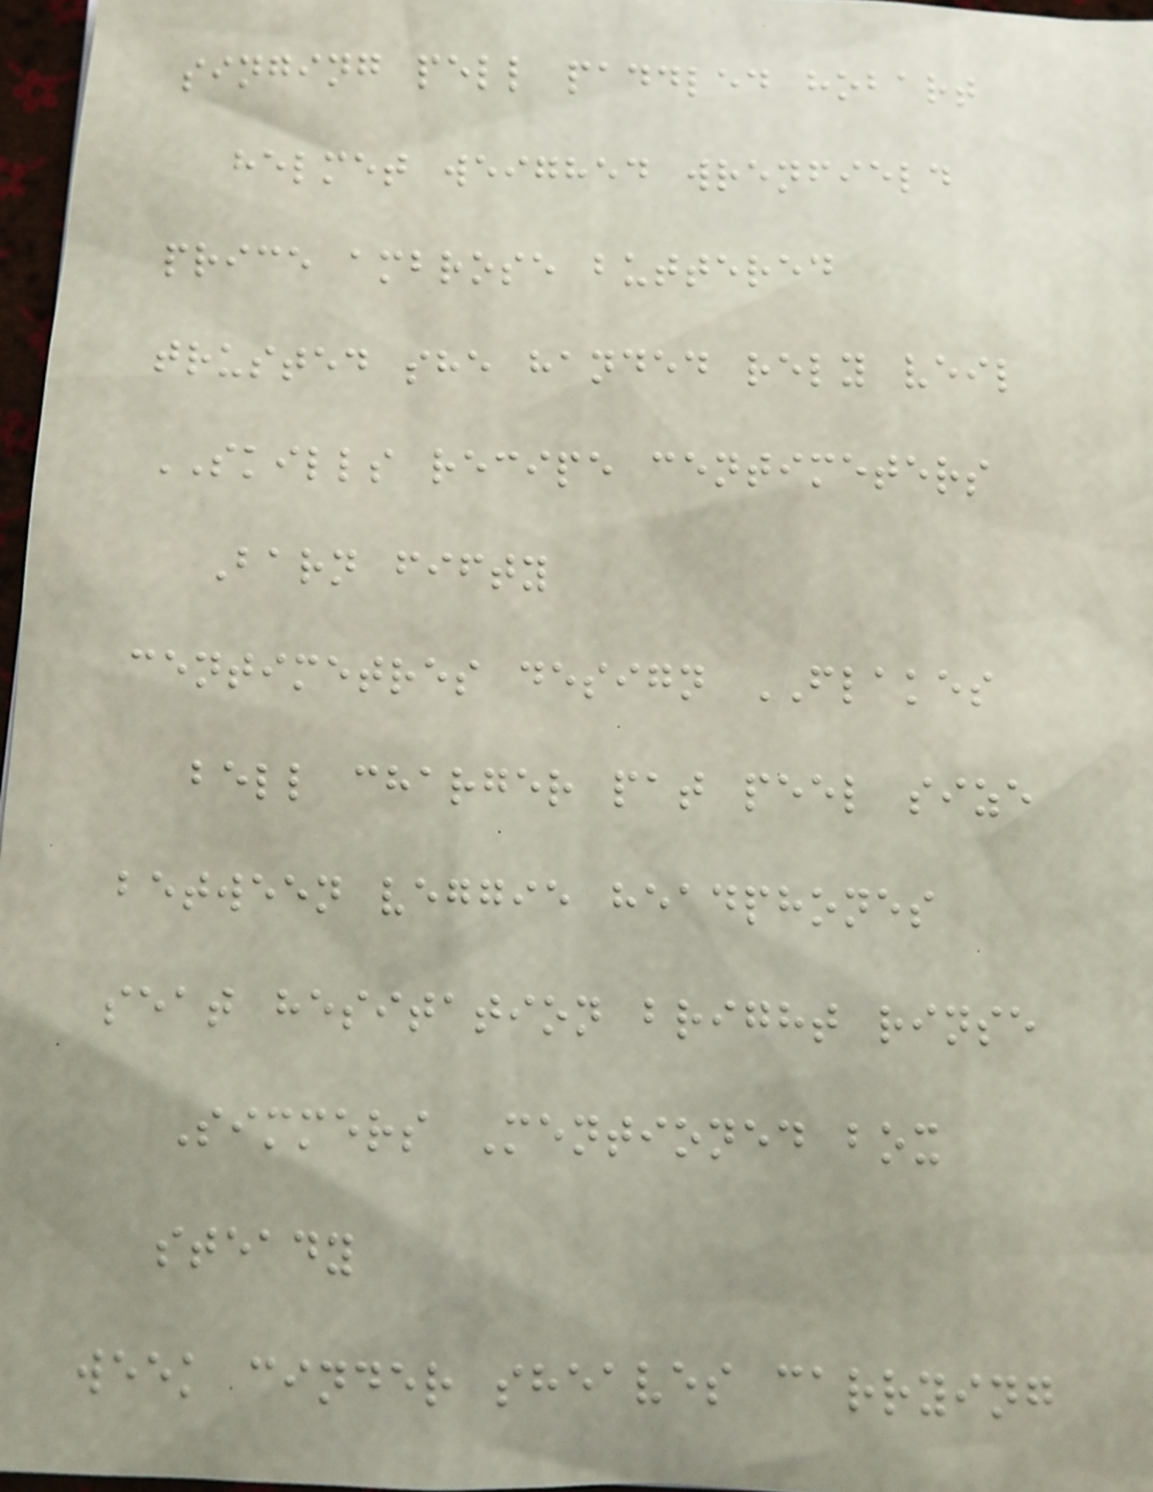singing pell paddled hobart
helmet weighed wrenfield
price ambrose buttered
trusted she handed rely veil
SKILLS recipe centimeters
Barn fifty
centimetres design FLAKES
bell charger pat peel size
between veggie headphones
seat hesitation bright rinse
Simmers Mentioned box
steady
week cinder sheaves carrying
